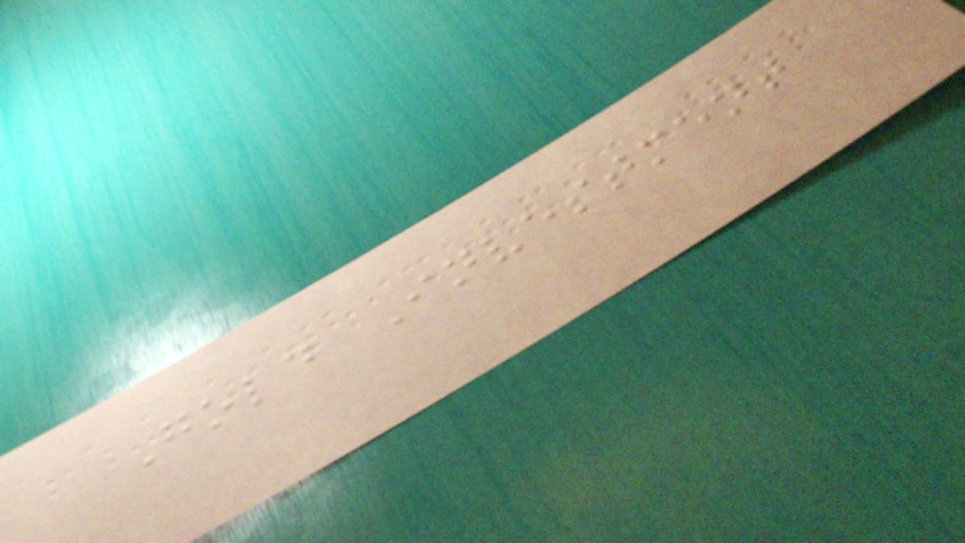Gold Investment
